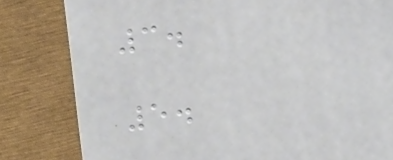3.
5.
